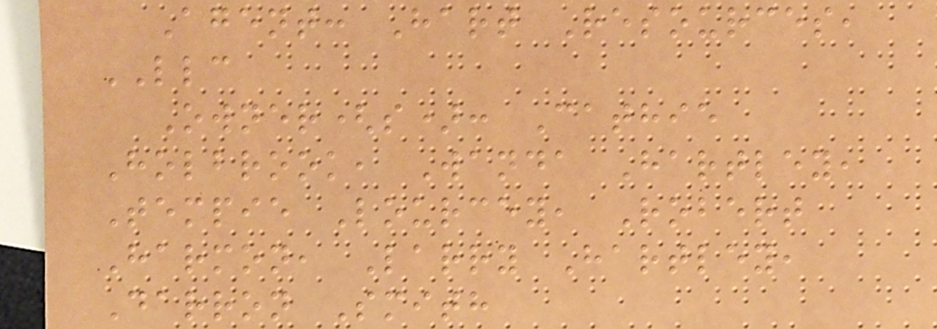Agent: Hart Resources,
LLC
Owner(s): Cathie
Holbrook, Wanda Hartley,
Tempie Lourcey, Robert
Harmon, Larry Hartley,
Darron Smith
